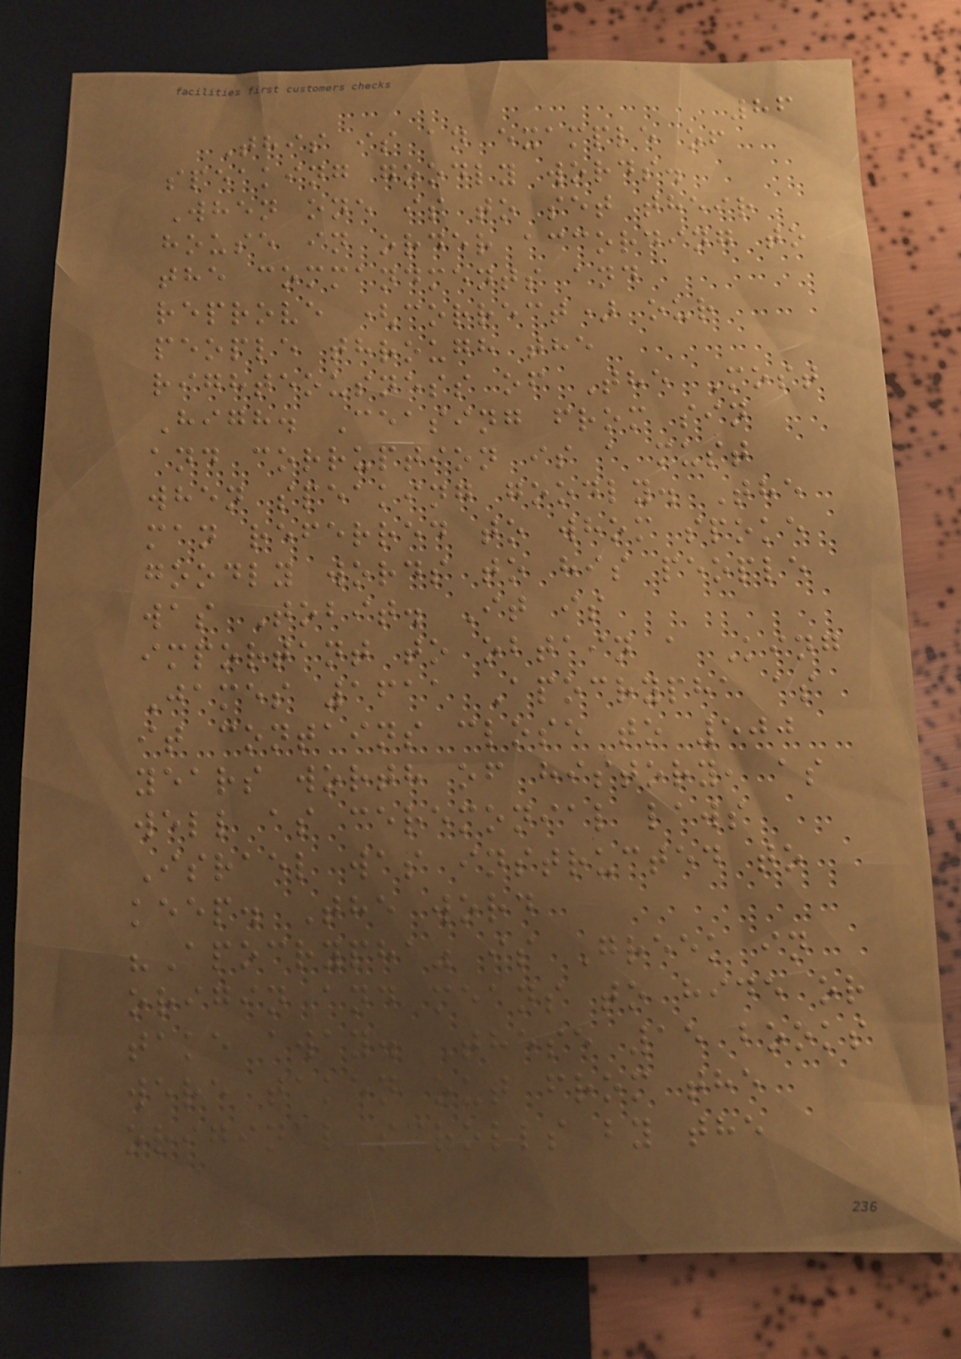86
This is an example of
speaking goodly words.
When one is to set their
house in order according to
the commandments and
reprove (correct) our
people through the
righteousness of The Most
High. Ceasing from sin
and corruption is a must
when speaking goodly. The
man referred to whom spoke
goodly words to his people
was Tobit. It is
important to obtain a King
James 1611 Apocrypha as
it contains close to 500
years worth of history, as
well as ceremonial laws
Israel was instructed to
keep. The word
"Apocrypha" is Greek in
origin and means to hide or
take away. These 15 books
were taken out from the
original scrolls by the
